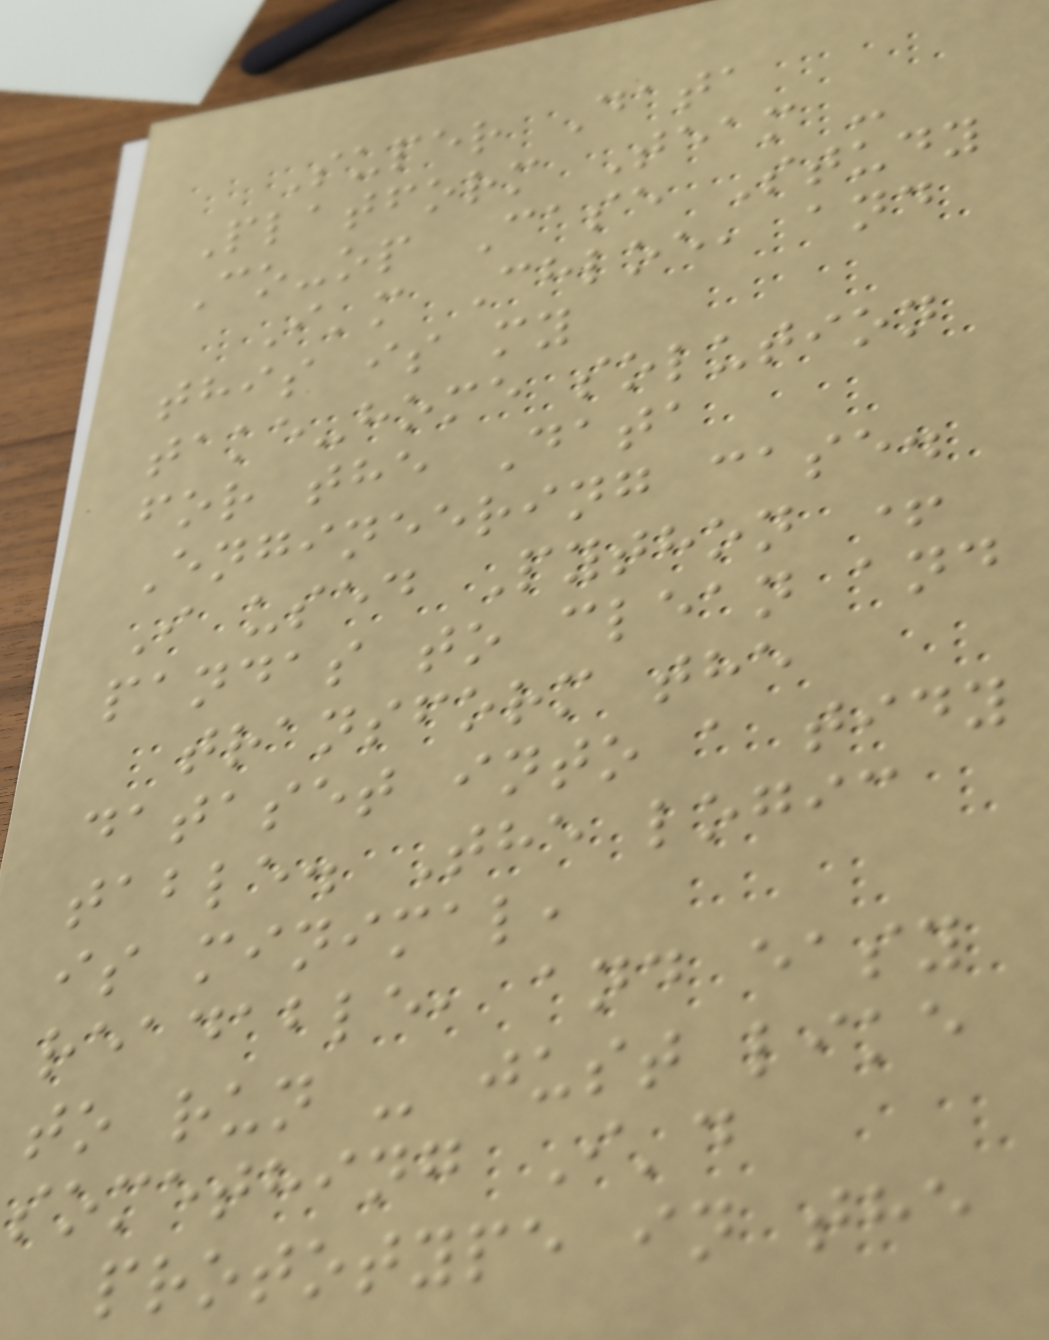Super Data
Platform Team -
Co-op Case Study
I'm Chloe, and
this is my
take-home solution
for the Data
Engineering case.
I used Python +
pandas to clean and
transform the
dataset into a tidy
table. The logic
is minimal,
readable, and easy
to run - just like
something I'd
prototype in the
